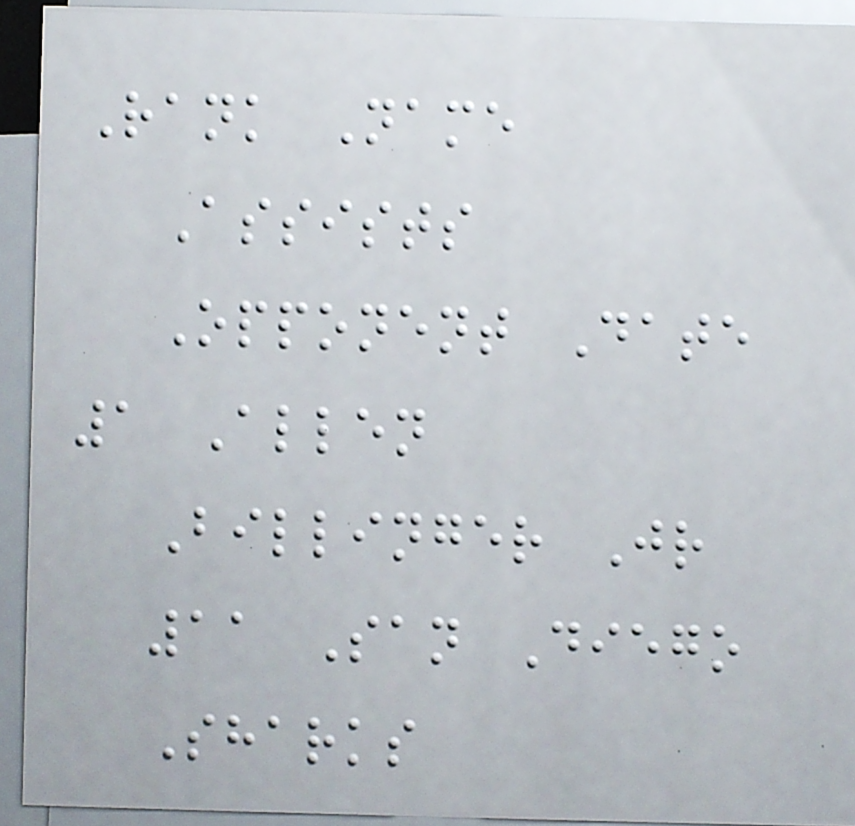Rank Name
Assists
Opponent Date
1 Allen
Billinger Jr
11 San Diego
Sharks
